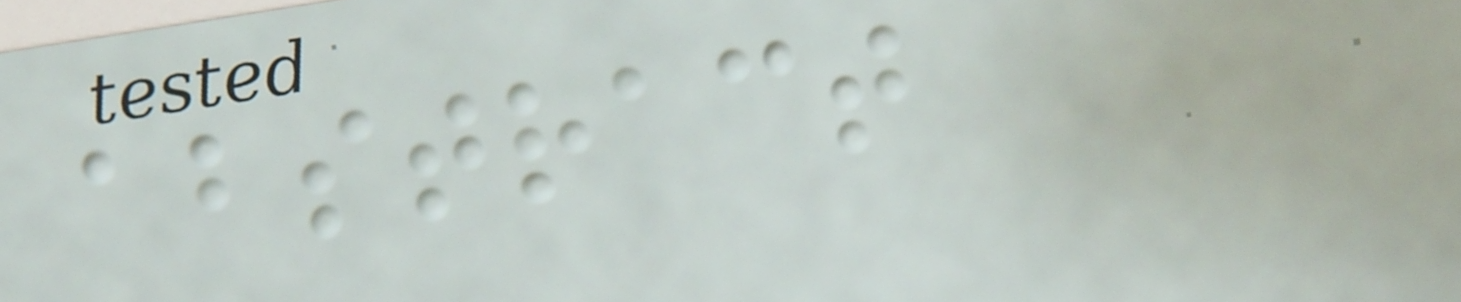abstract
